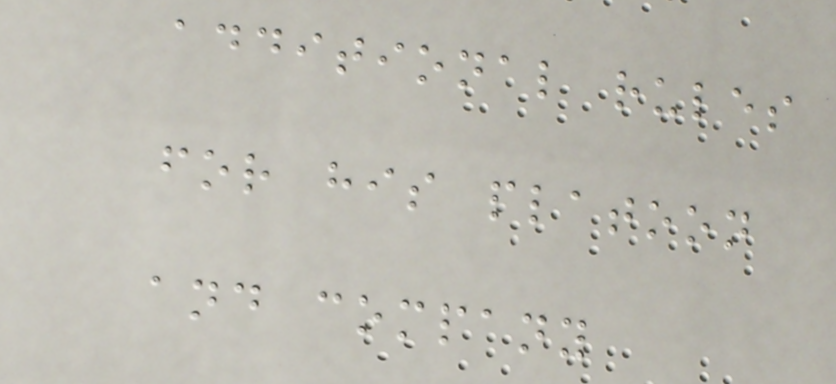additional rules
for his platoon
and company
